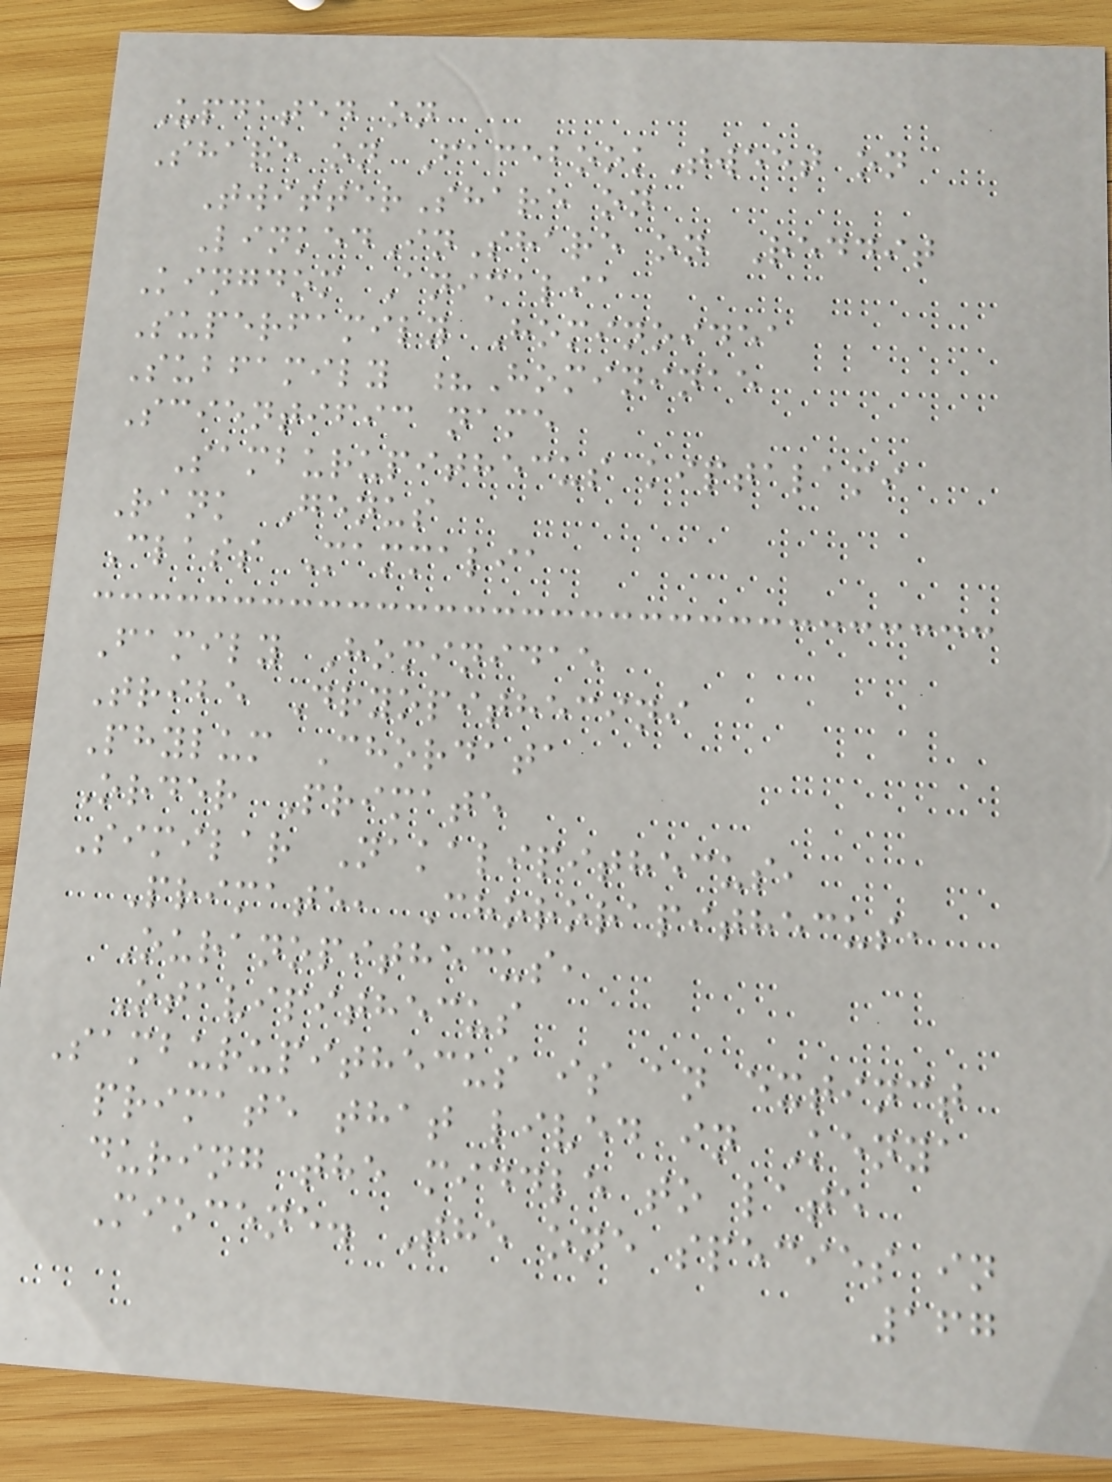Updated on
Share on FacebookTweet on
TwitterShare on
LinkedInShare on Reddit
Kingdom Animalia
Superfamily Hominoidea
Subfamily ?Homininae
Scientific name
Samburupithecus kiptalami
Rank Genus
Class Mammalia
Family Hominidae
Tribe Dryopithecini
Phylum Chordata
Order Primate
Similar Nakalipithecus,
Primate, Chororapithecus,
Ouranopithecus,
Otavipithecus
Samburupithecus is an extinct
primate that lived in Kenya
during the middle to late
Miocene. The one species in
167
